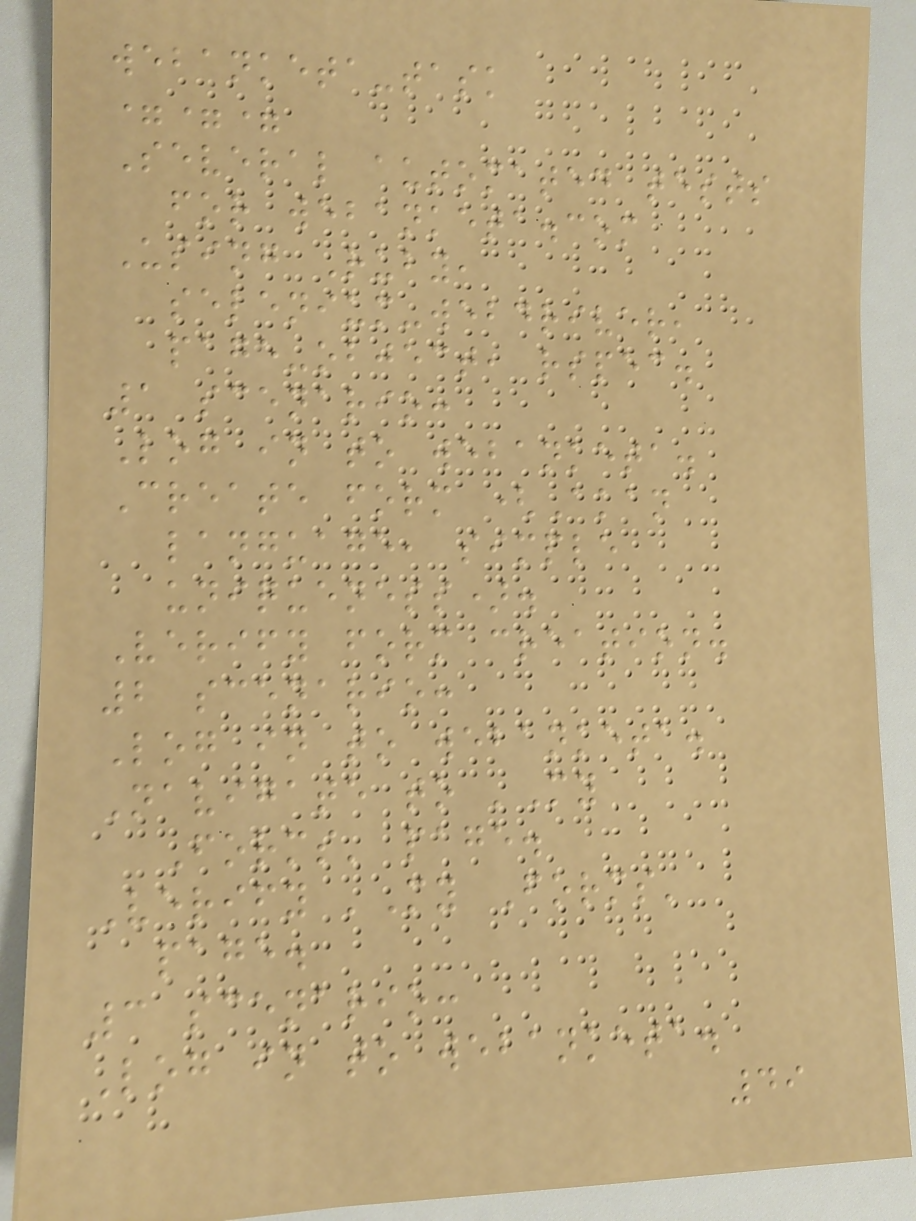webanketa-task
===
Several automated tests
for webanketa.com
Using Ruby,
selenium-webdriver,
page-object, rspec.
1 scenario:
Log in to webanketa.
Create form (Akan
language, simple
uniqueness).
Verify form creation.
2 scenario:
Log in to webanketa.
Navigate to 'My
Forms' page.
Verify 'My Forms'
page.
3 scenario:
Log in to webanketa.
49
